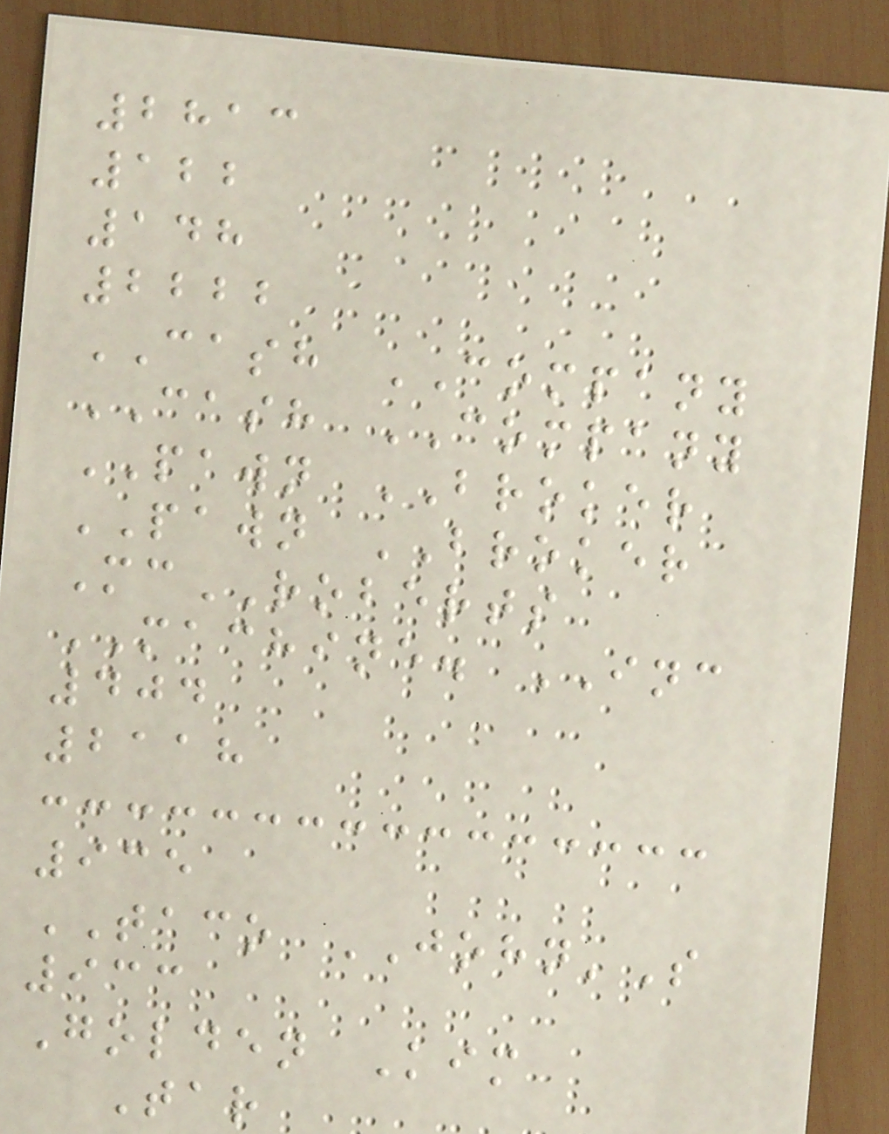2813
122
148
2222
CASH COMPANY
CASH COMPANY
PAWN BROKER
PAWN BROKER
McROBERTS
MACHINE. INC
404
2118
935
TACO JOHN'S
933
Golden Kim
Tar
